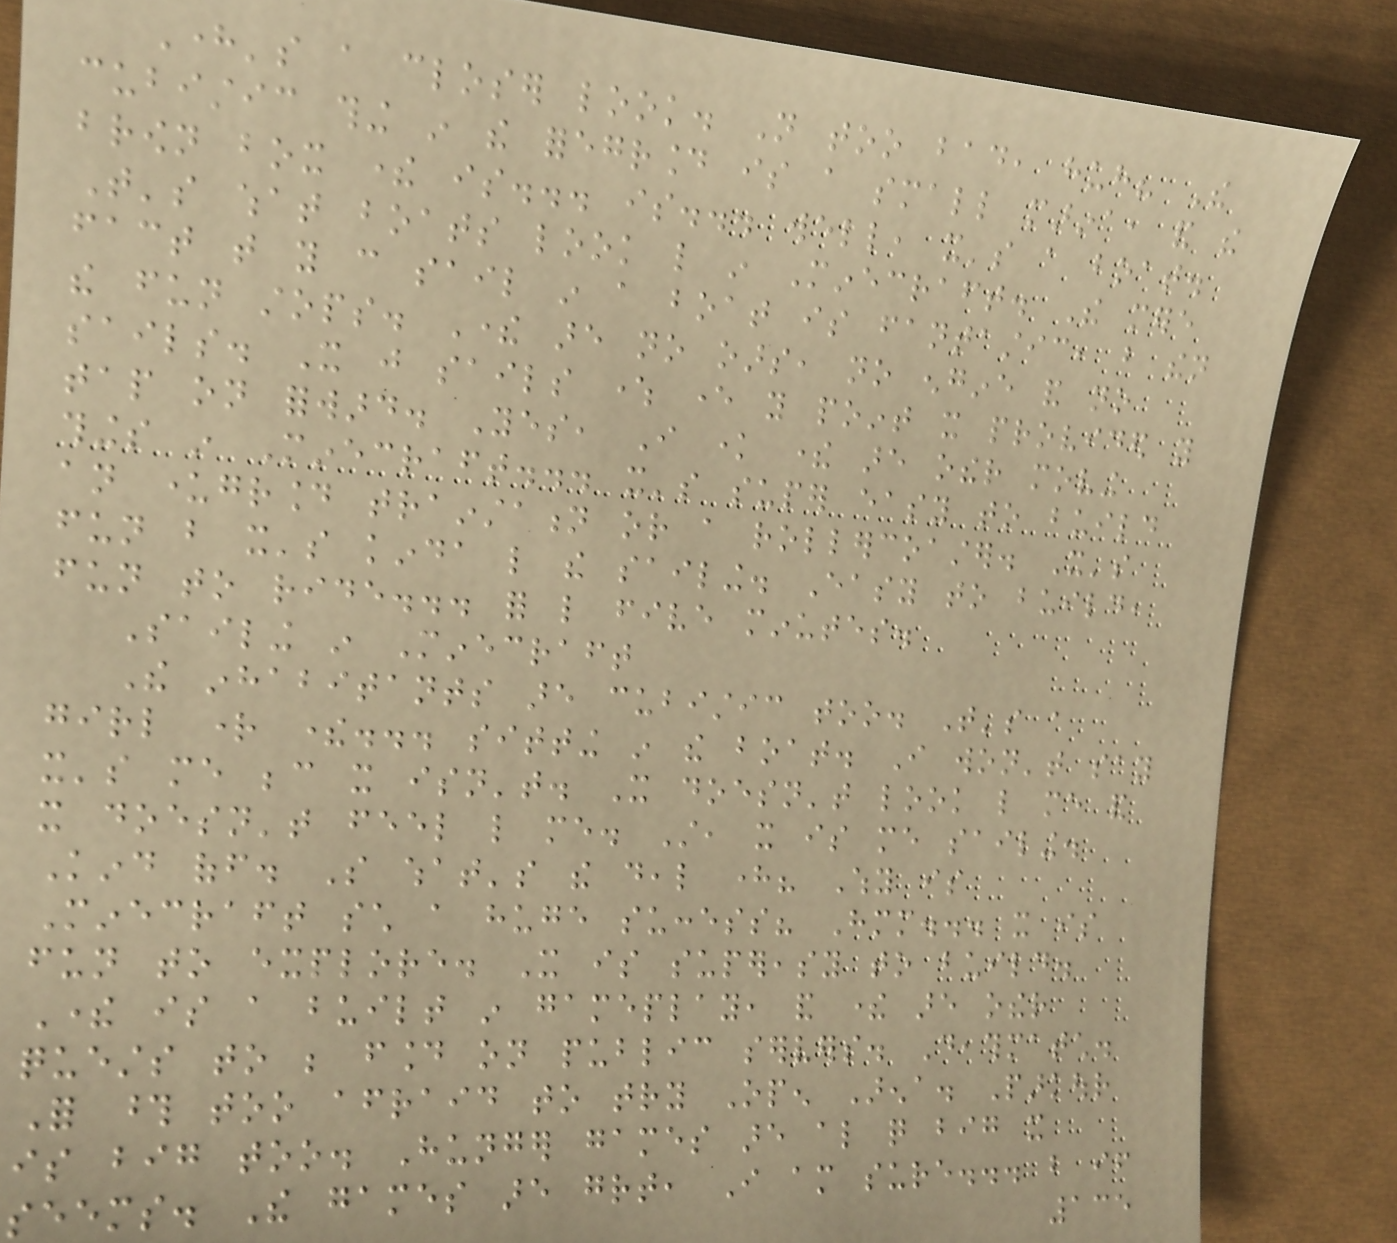Here's a closer look. Not too bad, huh? The
cubistic thing in the foreground is a small marina, and the
brown box there is... is... well, it's a boat.
That's what boats look like in Minecraft. The mere
fact that you can sail in a boat is fantastic, but then
the fun stops. There are no oars, no engine and no
sails. It just sails where ever you point it provided you
tap on forward. Yes, I know there are other moving
things in Minecraft... it's super easy to build
an underground trainstation or a rollercoaster. It's
fun but it's kinda like the sailing. Easy to build,
fun to ride... for like five minutes.
Sailing in Minecraft
The inhabitants are cubistic too. That's a
girl right there... sitting in the boat. I won't say
it's me because it isn't. It doesn't look like me and
it doesn't feel like me. Still, it is me sailing.
Kind off. So what's the deal here? Why is
Minecraft such a huge success? Hmm... it is
fun to explore. It is supereasy to build.
There is a built in gameplay, and there are other
quests to be found on public servers. Deathmatch.
For those too afraid to try Open Arena. Parkour
is big too. Hunger games are also quite big it
seems. The games are great, I am sure... but if
135
